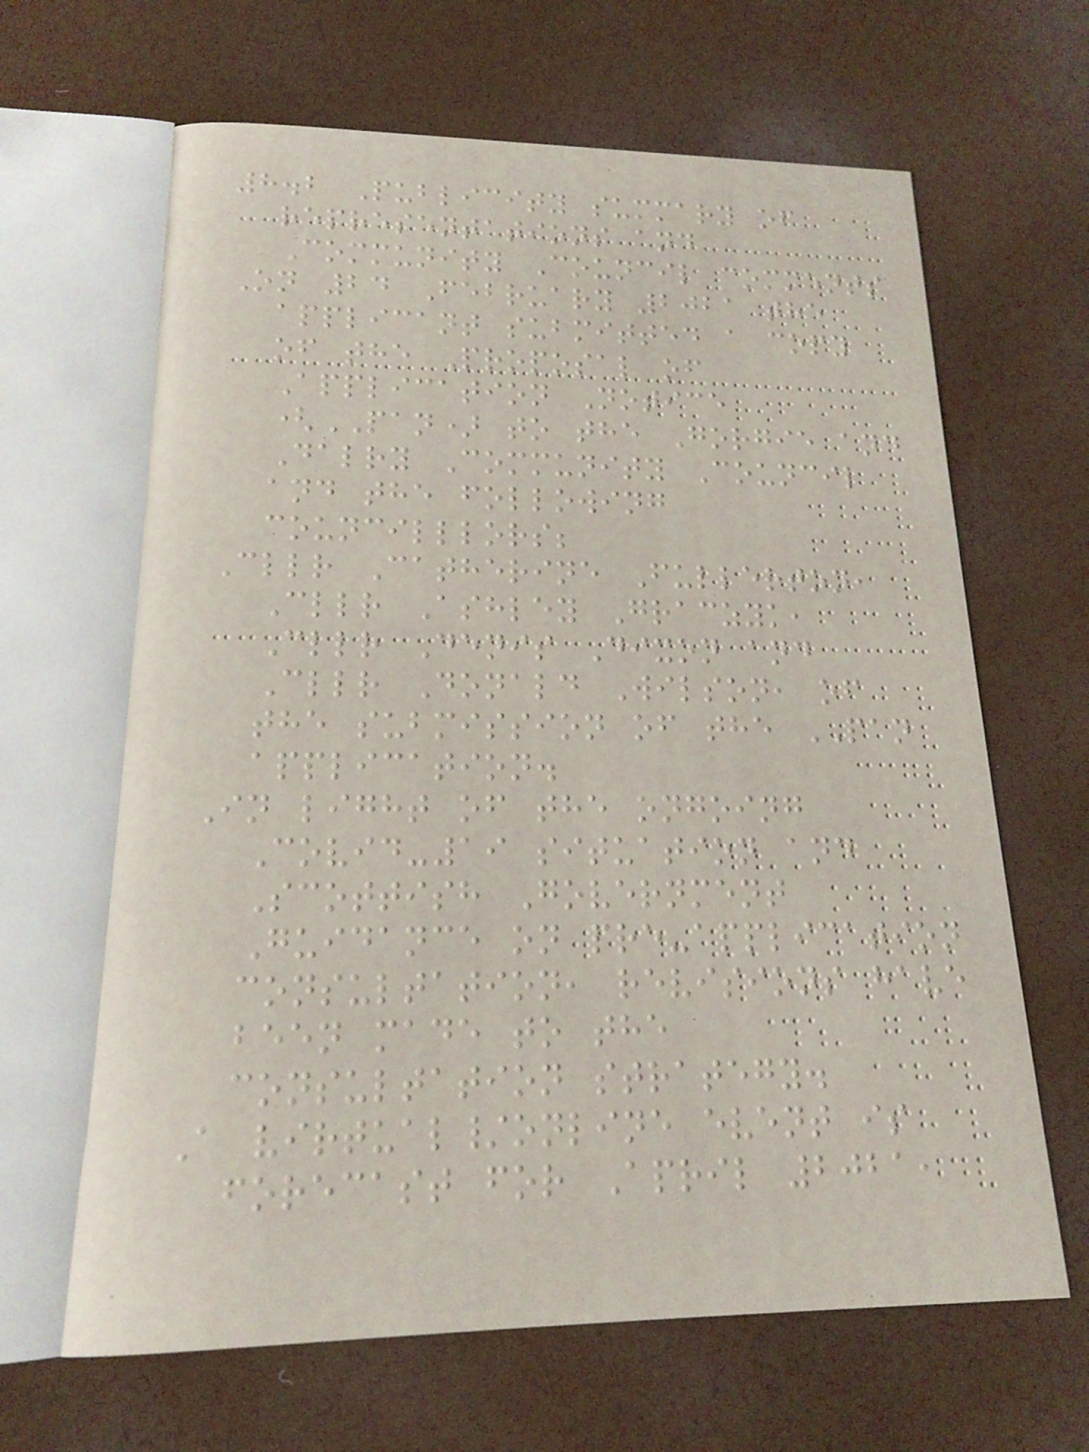8.2 Publicity summary of
representations and
Community Council comments
On 24 February 2021 the
applicant submitted a copy
of the Proposal of
Application Notice
(PAN) to the Gorgie and
Dalry Community Council
and the following
councilllors;
Cllr Catherine Fullerton,
Cllr Ashley Graczyk,
Cllr Denis Dixon and
Cllr Donald Wilson, of
the submission of the PAN
application.
In light of the ongoing
Covid-19 situation and
Scottish Government
Guidance on pre-application
consultation, revisions have
been made to the
consultation strategy.
A virtual/online event is
forecast for April 2021,
